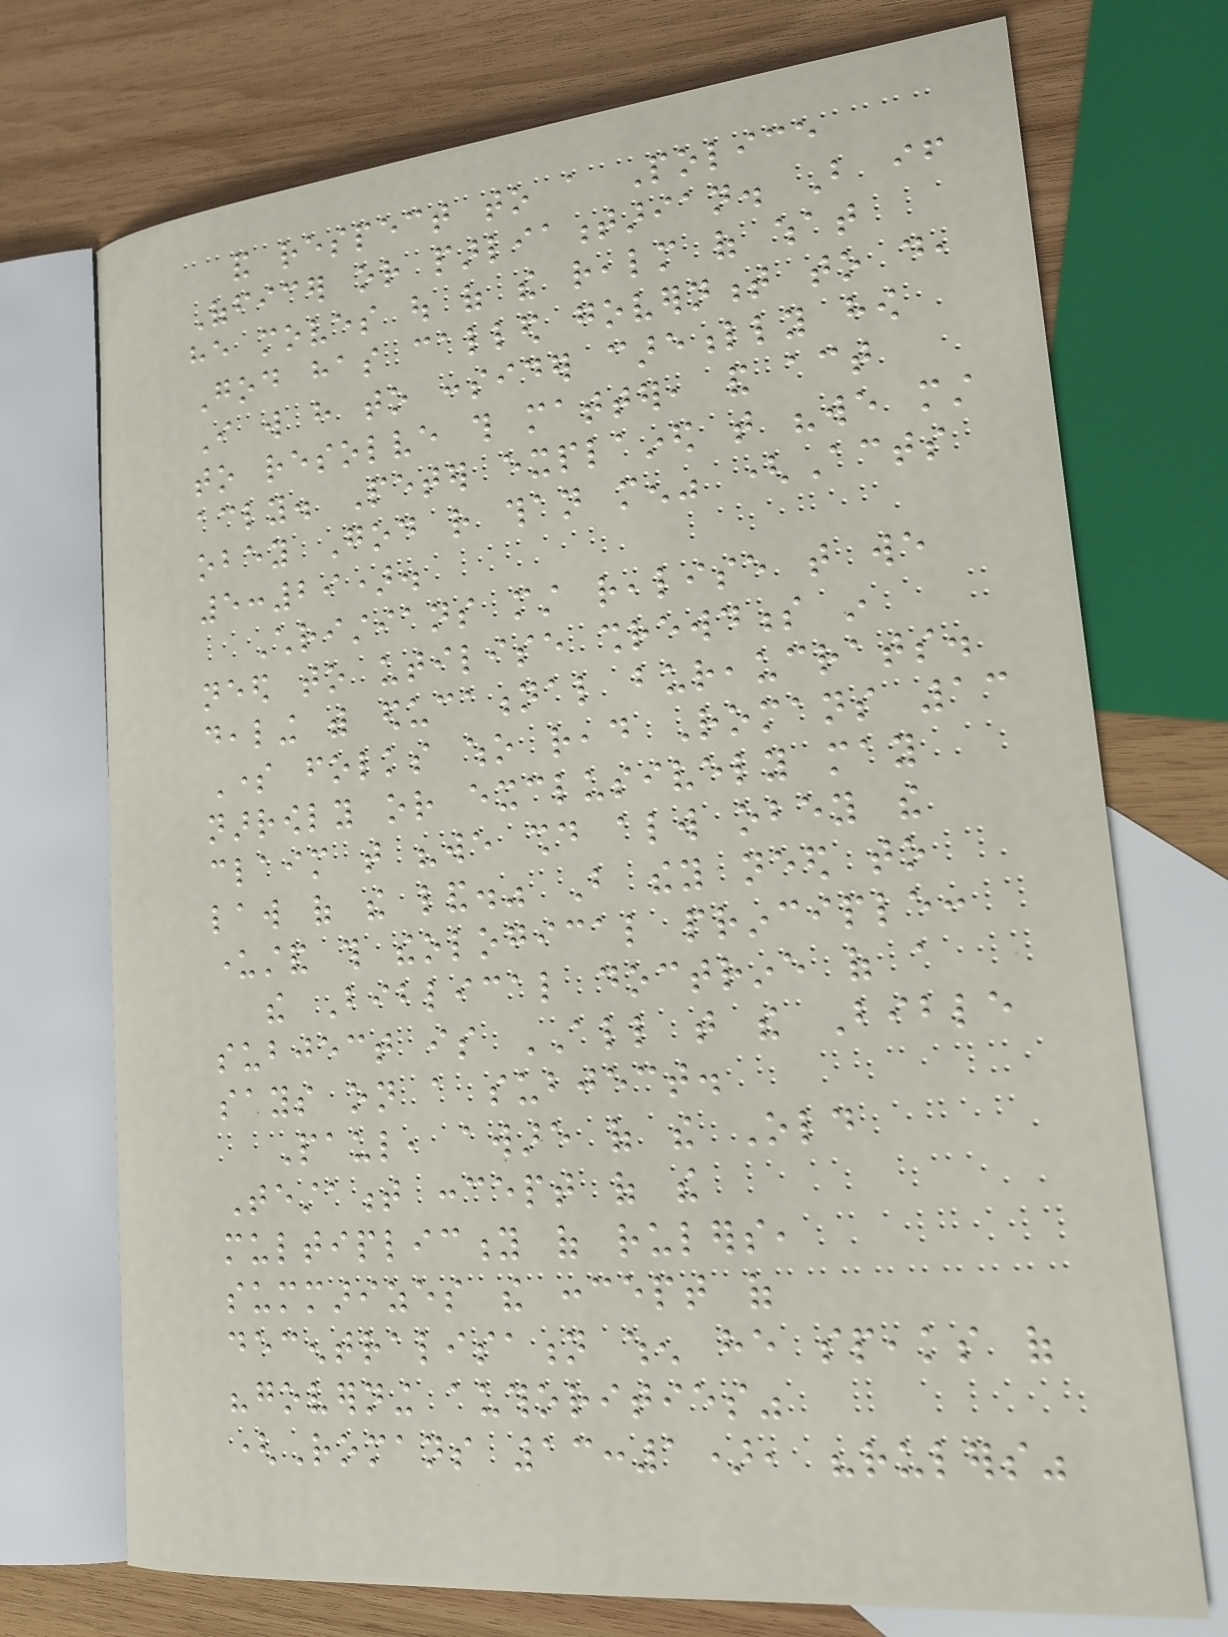and respect to a Police
Officer or parliamentarian. But if
he moves out of the realm of what
God has called government to do,
I will have to consider carefully how
to resolve this matter, and act
accordingly. Peter explained that "we must
obey God rather than men" (Acts
5:29).
Christians must realise that we
need to utilise shrewdness in
dealing with educational bureaucrats.
Some folks who read Romans 13
narrowly or exclusively may
claim that "we should always obey the
law of the land." But they need to
understand this theological principle:
the Biblical doctrine of a
subject is ALL that the Bible
says on a subject.
Paul, aware of the Old
Testament concept of the
multiplicity of rulers,
summarizes the concept of
decentralisation when he speaks of
"governing authorities"
(Romans 13:1), "rulers"
